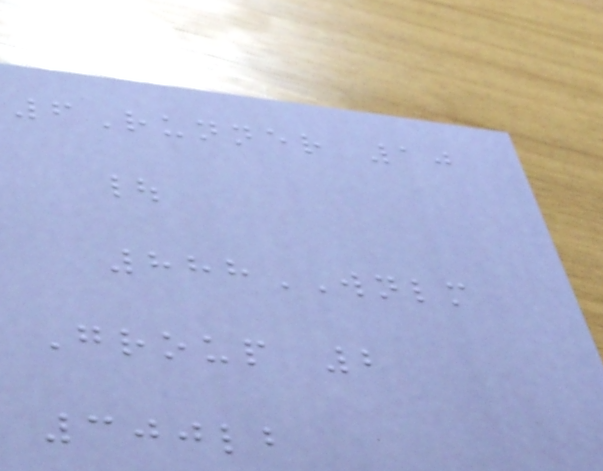6Runner 10
|
888WNLM
Group 2
300lb
